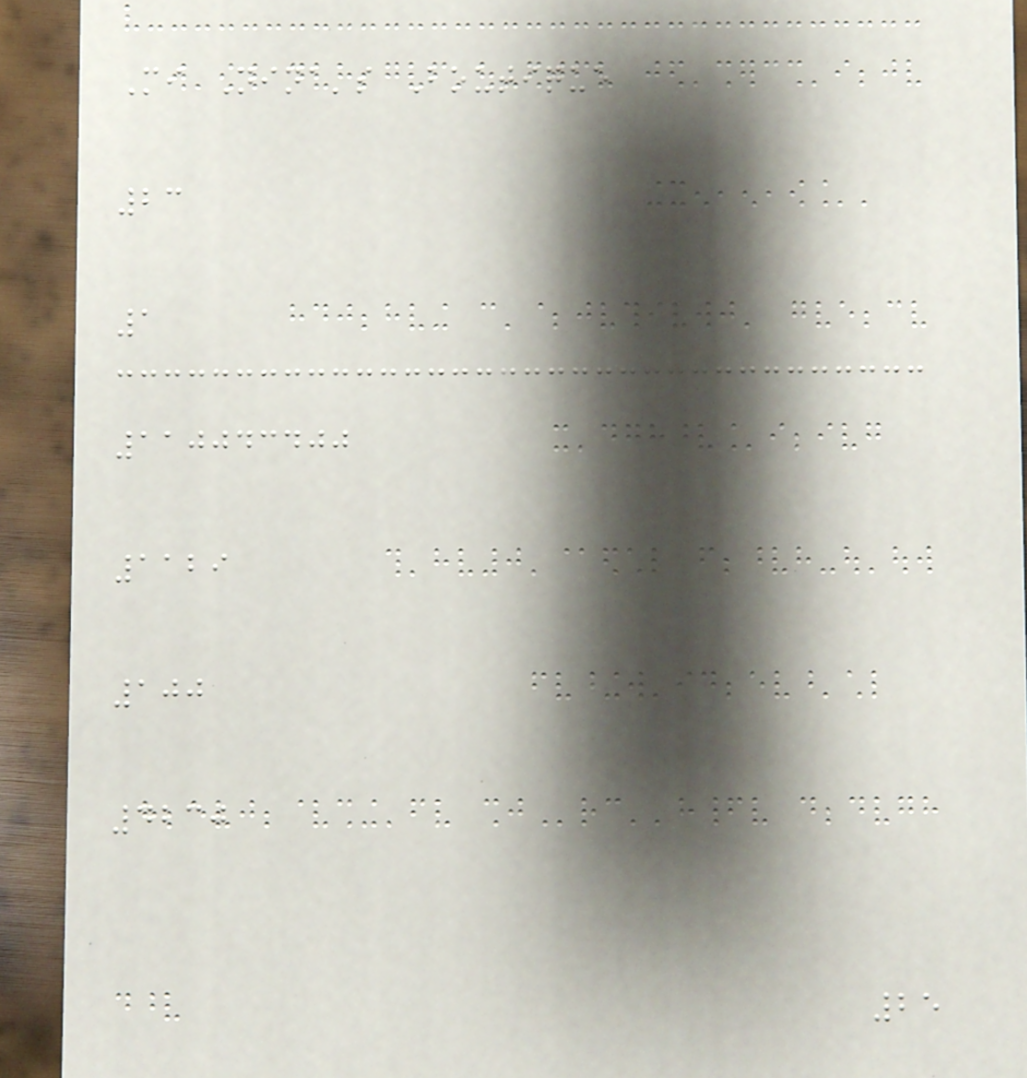Mi Nina's Boutique
23
1
110043400
1129
100
4230
25
